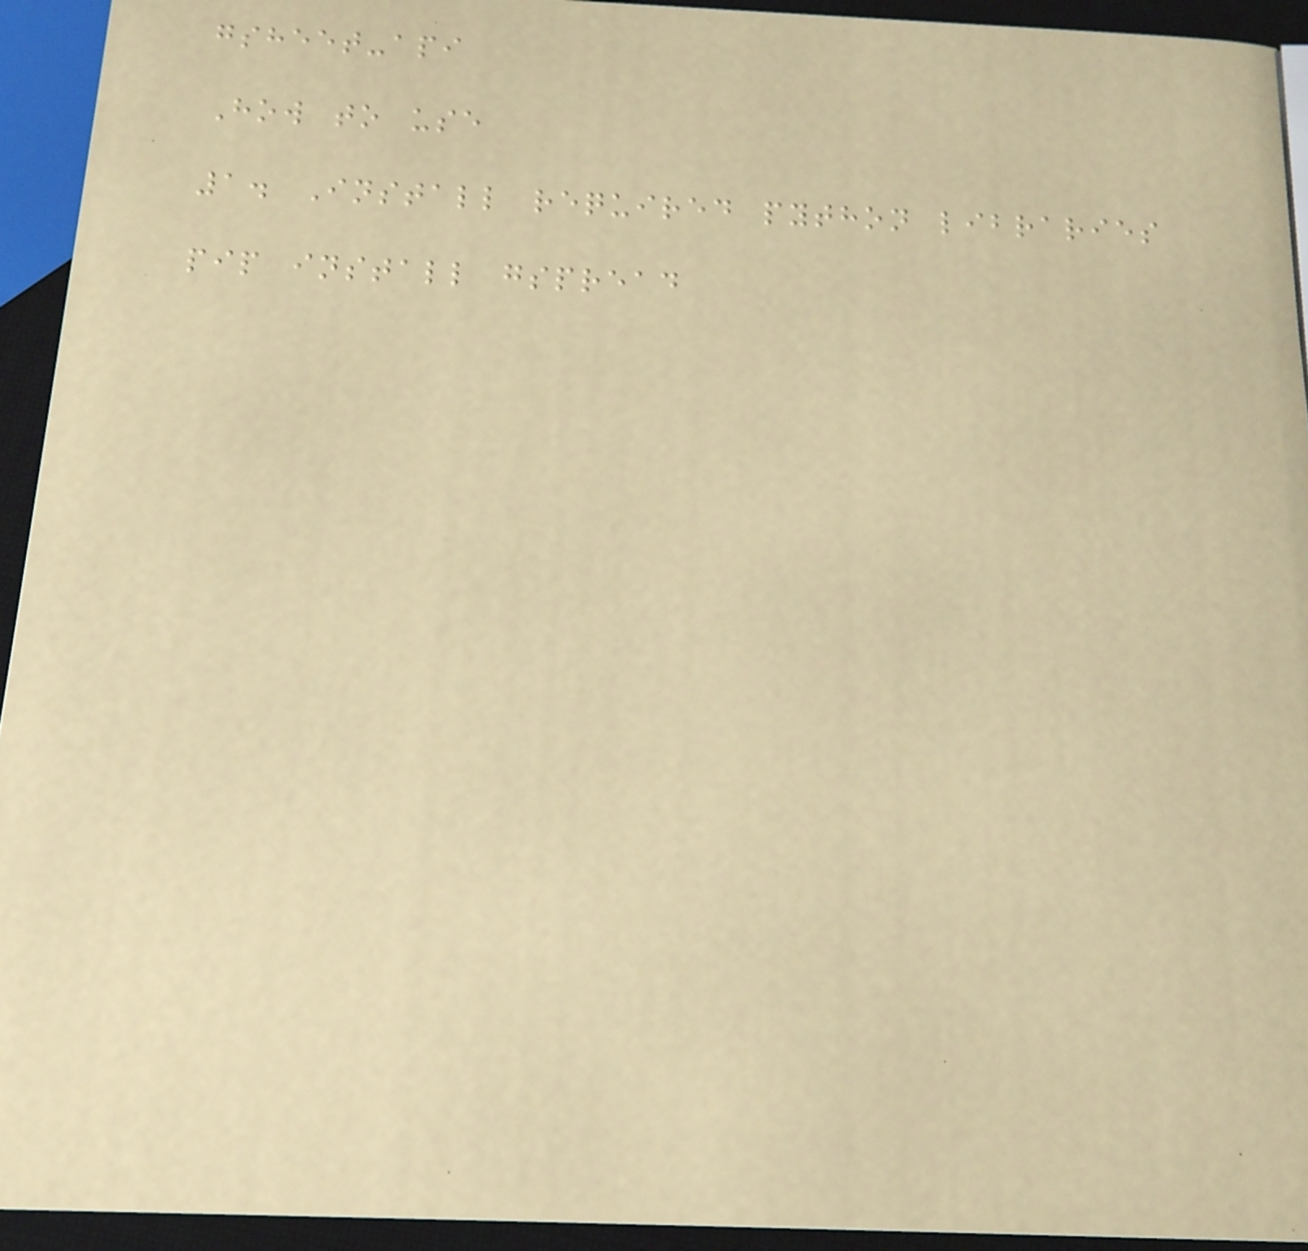gsheet-api
How to use
1. Install required python libraries
pip install gspread
